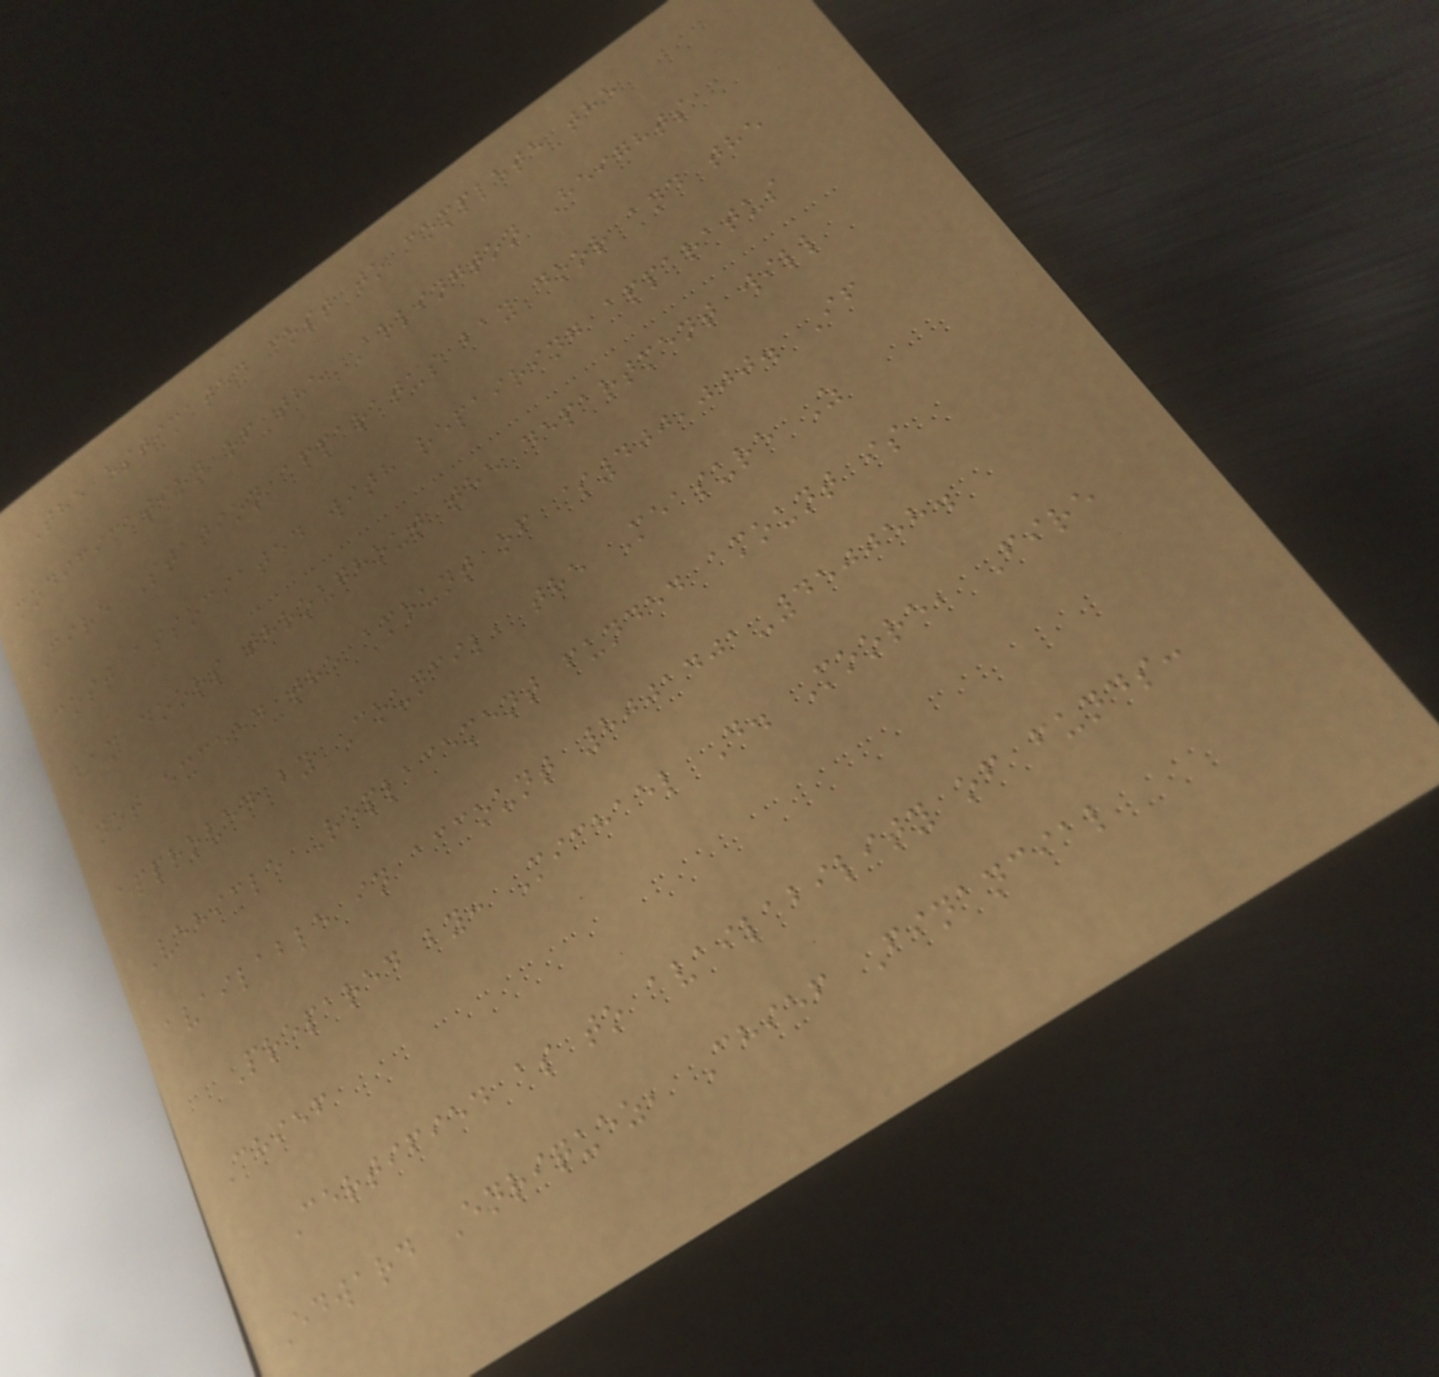The estimated cost to complete the
modification of the Arlington Heights
Fire Station apparatus bay door and the
cost associated with repairing apparatus
bay doors throughout the department will
not exceed the amount of $400,000. If
approved by Council, the Measure Z
Vehicle Replacement funded amount is
available in account 8001401-450058.
Prepared by: Michael D. Moore, Fire
Chief
Certified as to availability of funds:
Edward Enriquez, Chief Financial
